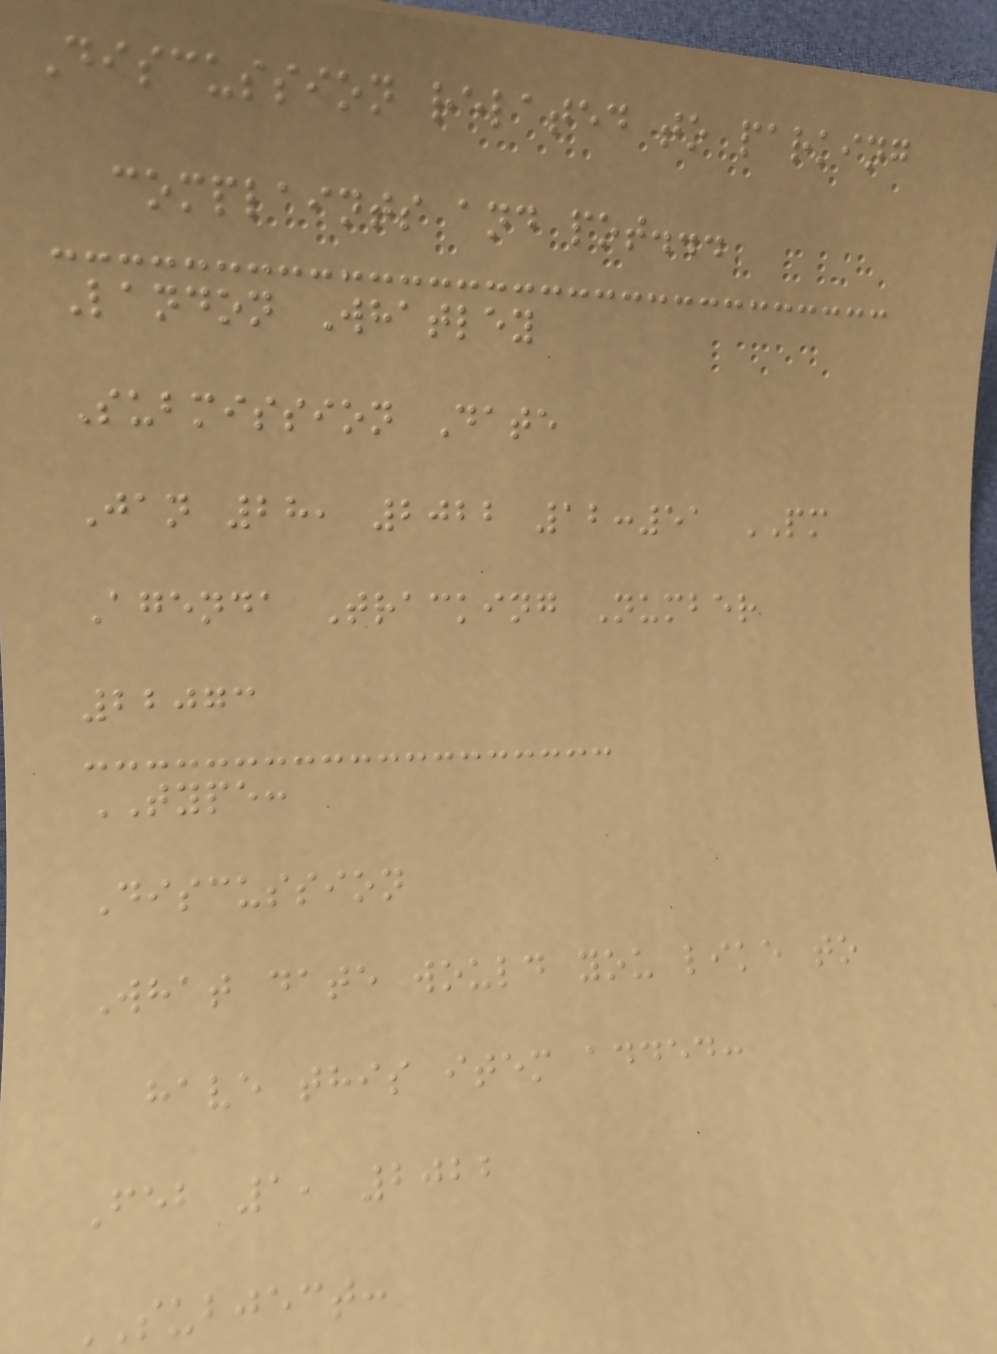Discussion related to parking
complaints and pot...
Landon Whatley
Submission Date
Jan 28, 2022 12:51 PM
Agenda Tracking Number
22073
TYPE:
Discussion
What date would you like to
have this item added:
Feb 1, 2022
SUBJECT:
